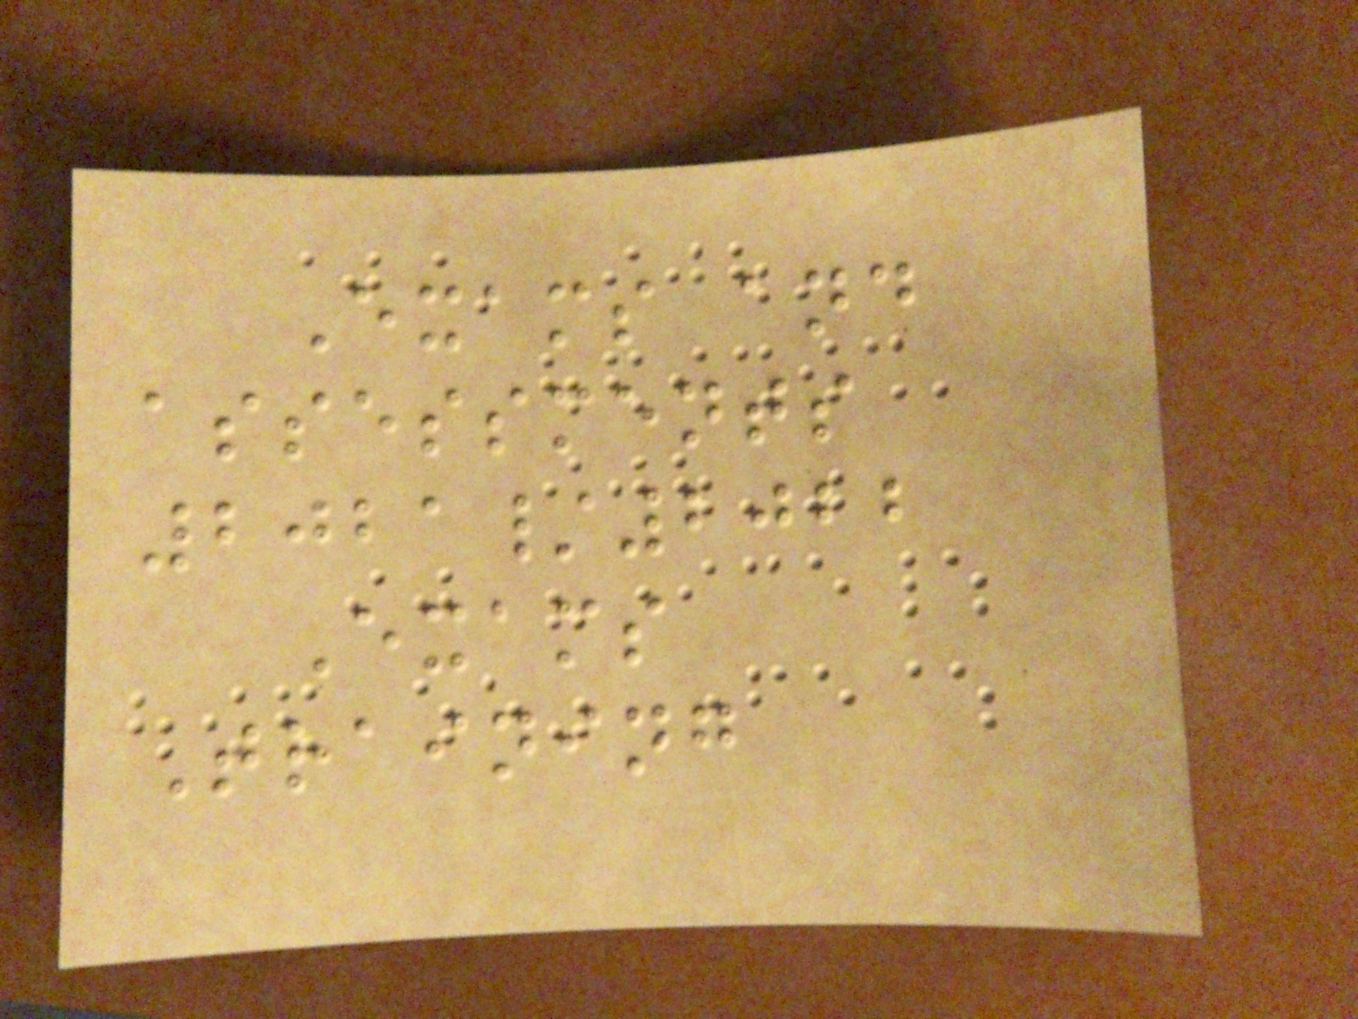Exams and
assessments
2021/2022
Exams
Training
